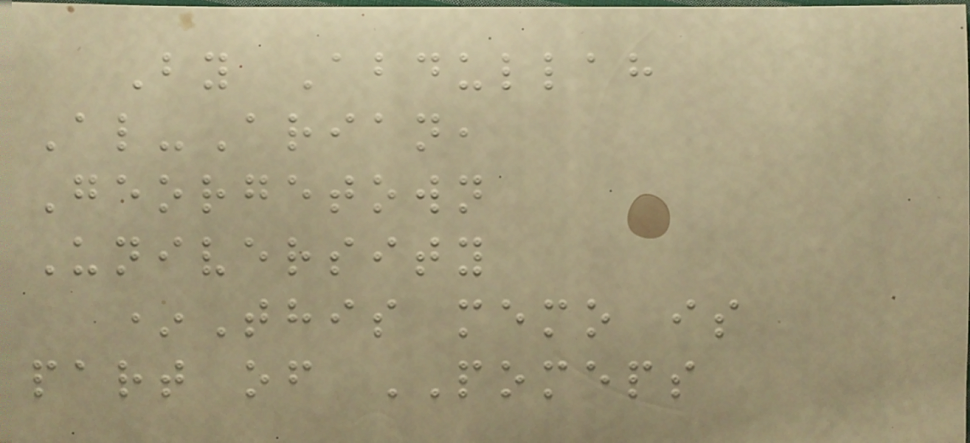By Abdullah
Al-Arian,
Georgetown
University
*This memo is
part of POMEPS
